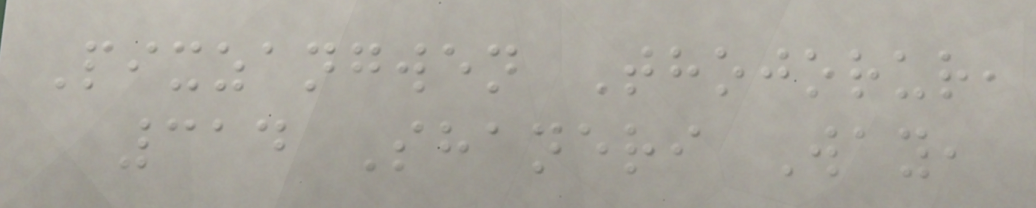Pixzangwen Thojorur,
314 Shaneri Way,
